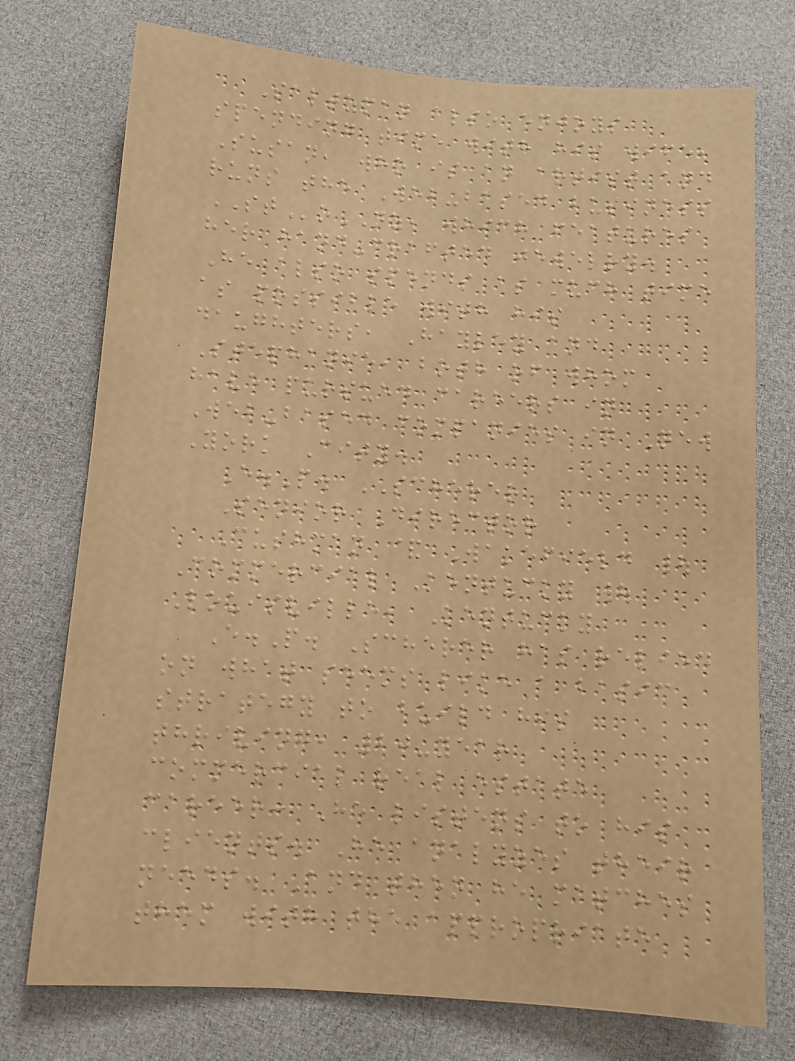Saltzman also enjoys
spending time with his wife,
Susan, who is an artist and
runs the Web-based business
SToNZ, which features
her hand-crafted jewelry.
He also spends as much time
as possible with his
daughters, Hayley and
Stephanie, both of whom
have pursued careers in
Web-based companies in New
York City.
E.P. SCHERER
Senior Director
Cushman & Wakefield |
Commercial Kentucky |
Louisville, Kentucky
E.P. Scherer has relied
on what seems like a basic
strategy to build his
thriving, 20-year
commercial real estate
career: He listens to his
clients. He analyzes their
needs. And then he matches
them with the appropriate
